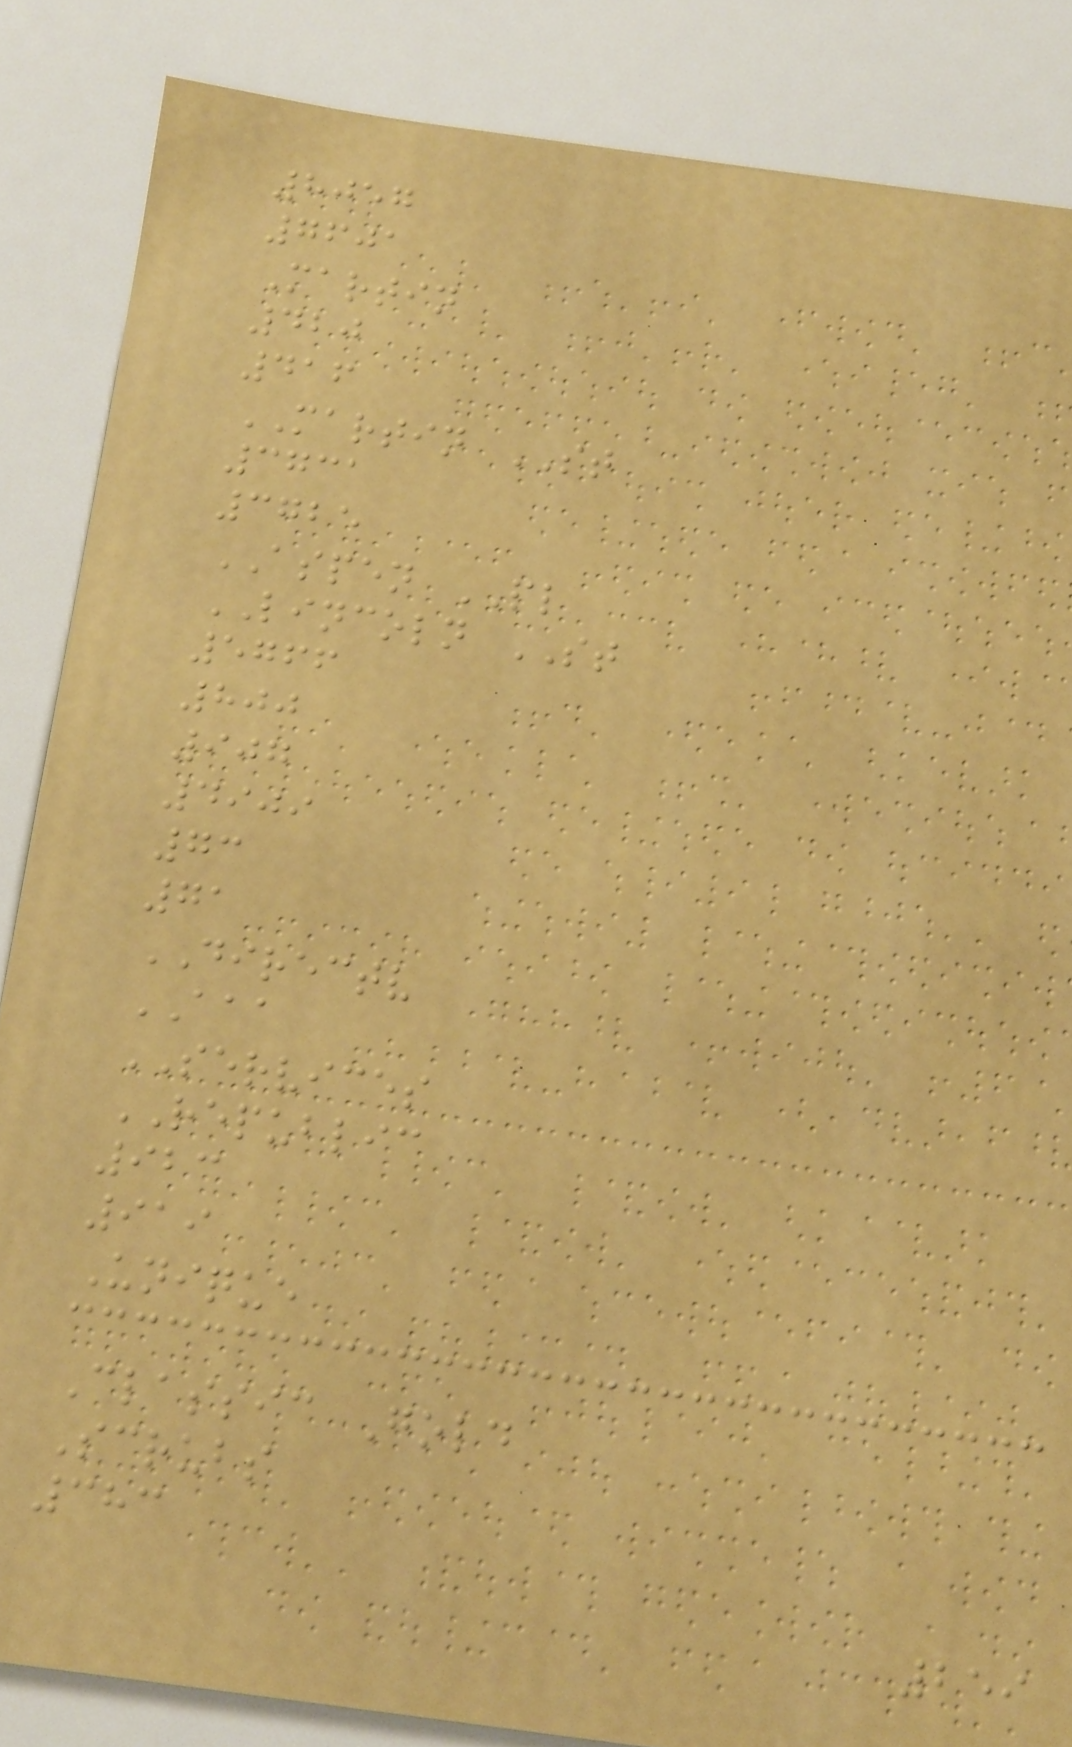8057
7601
Martin
420
416
MARTIN ST
3731
3725
ASPEN PL
LINCOLN ST
5766
800
907
4909
73
71
DIRECTV
AAA
SERVICES
REPUBLIC
923
919
Unique
Classic Gold
Scrubs
383
259
